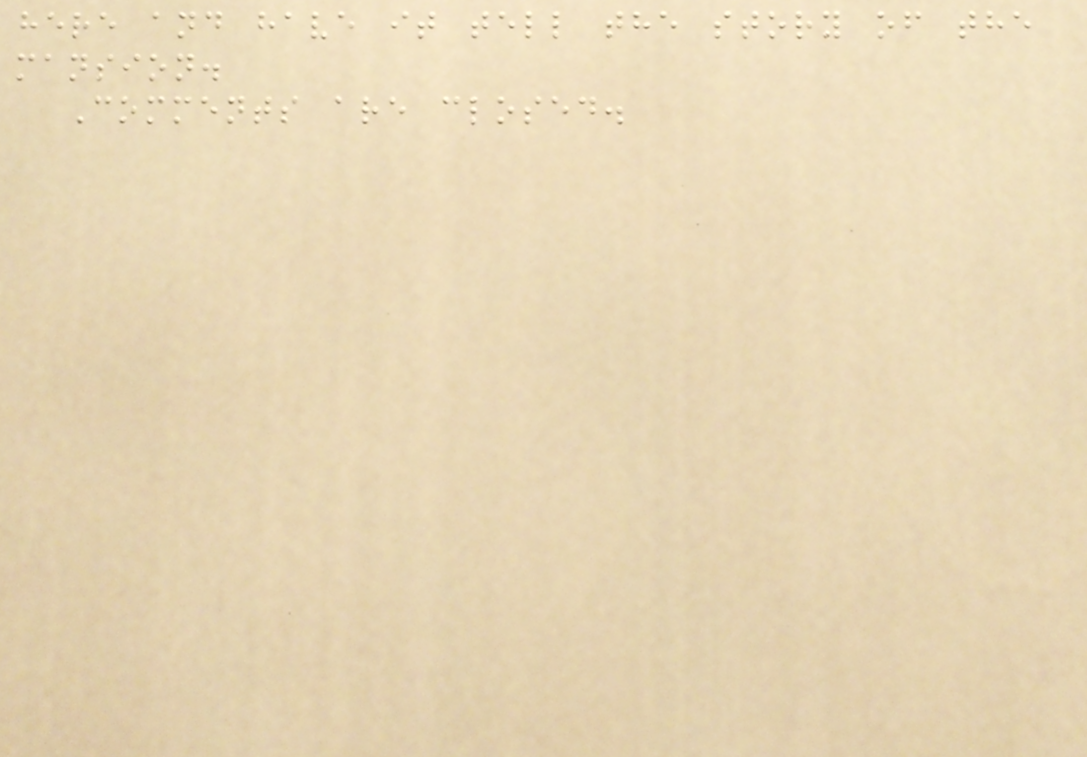here and have it tell the story of the
mansion.
Comments are closed.
